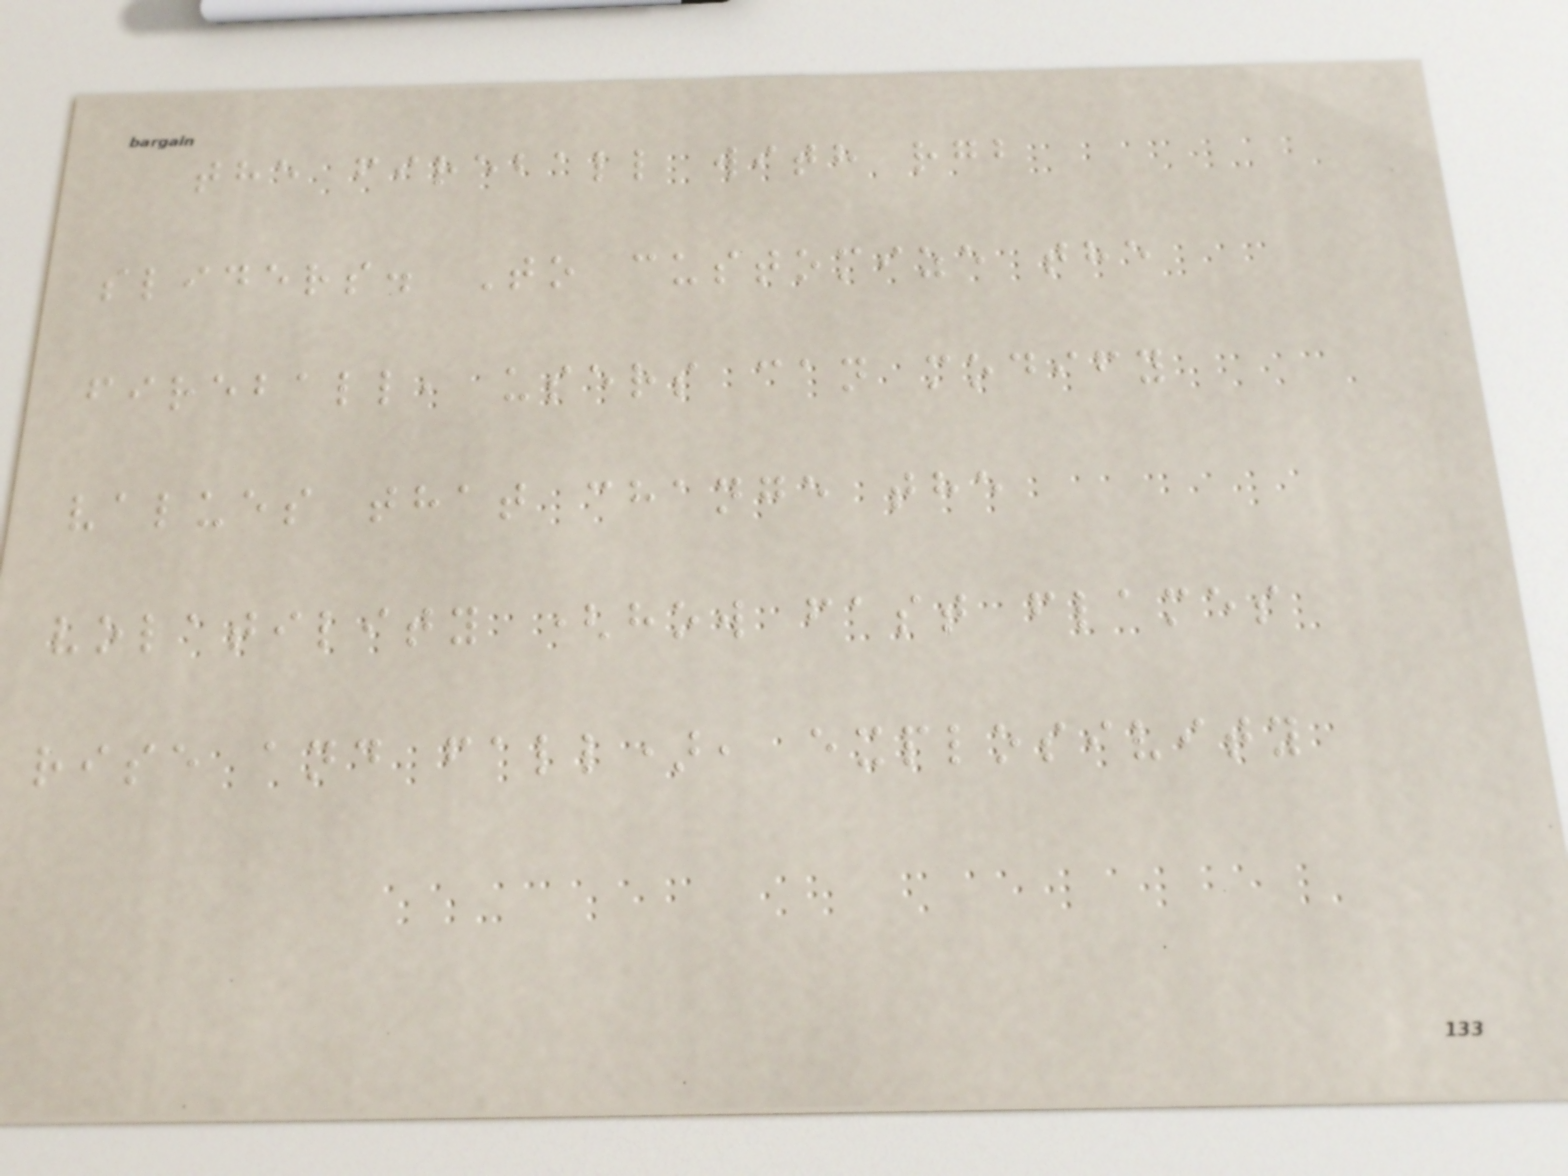the fireball with rgb
sliders. To customize the
fireball, users can modify
values that change the
volatility (how fast flames
rise and fall), explosivity
